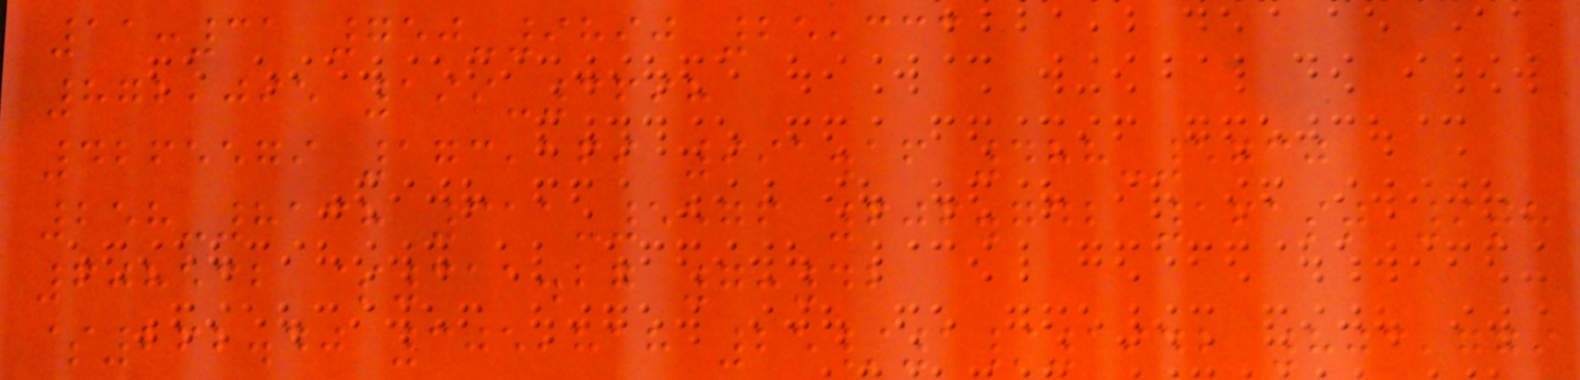11:31 750-9890 25,333
872,095 199-3698
4265579 173,169 991.16 488-5730
258-8138 311-5576 606.742 161st 9th
608532 $311.27 7:42
$262.40 305,818 25/1/1942 803,779
